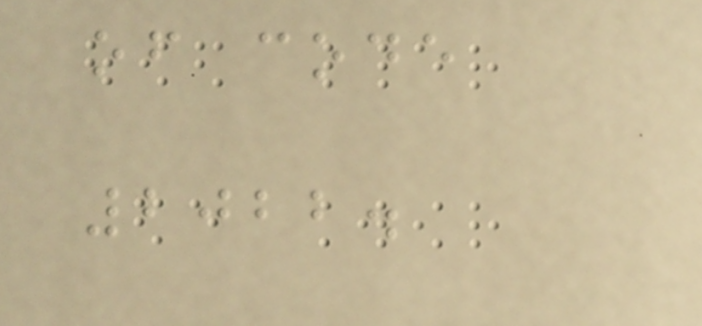of code
2022.
